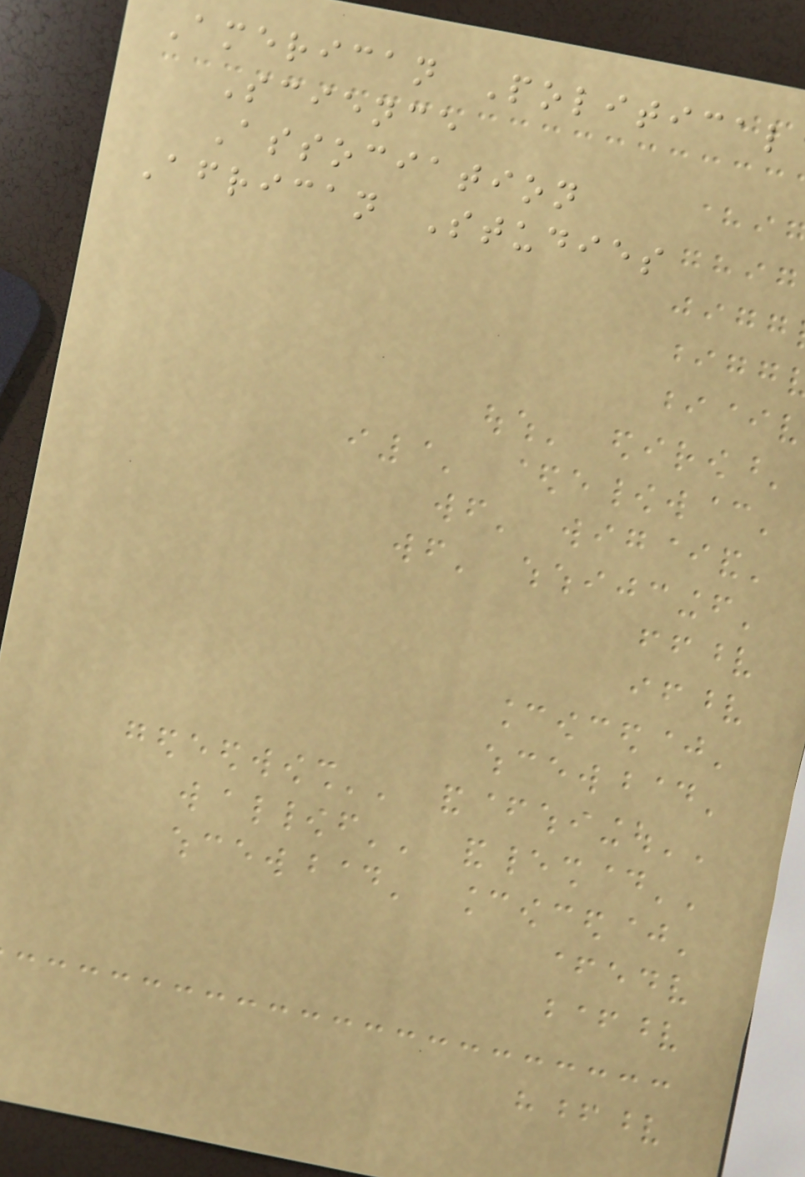American Political
Science
Association
African Studies
